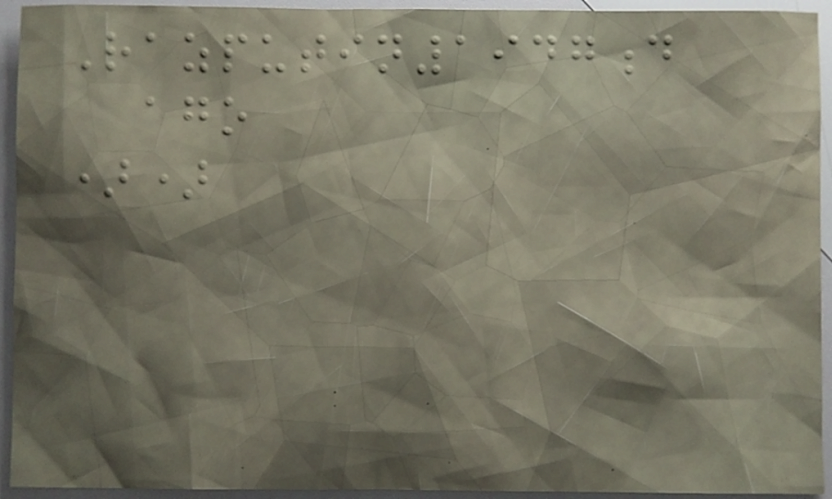Razputin1947d
ago
))
